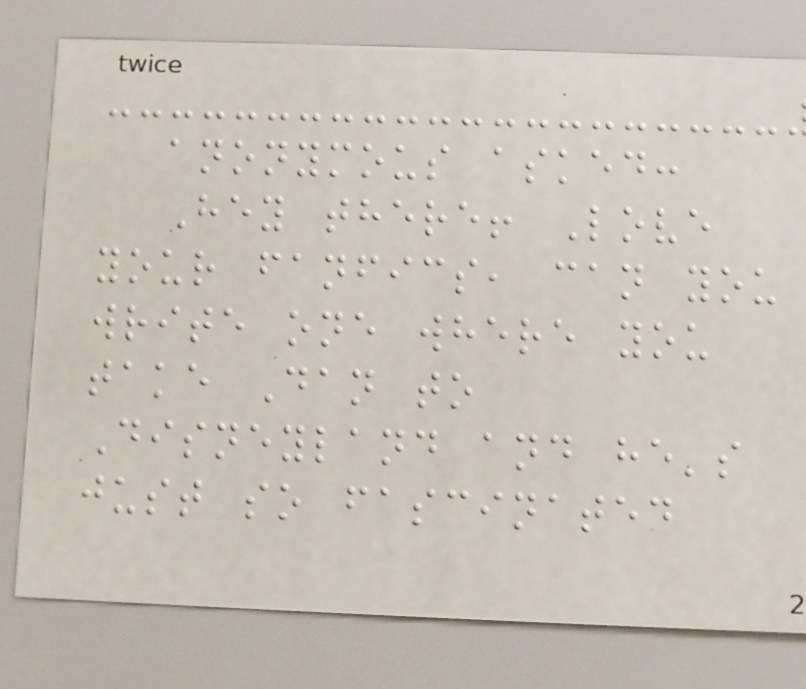anonymous asked:
Hey there! Love
your fanfics, can you
write one where you
take Dan to
Disneyland and he's
just so fascinated
